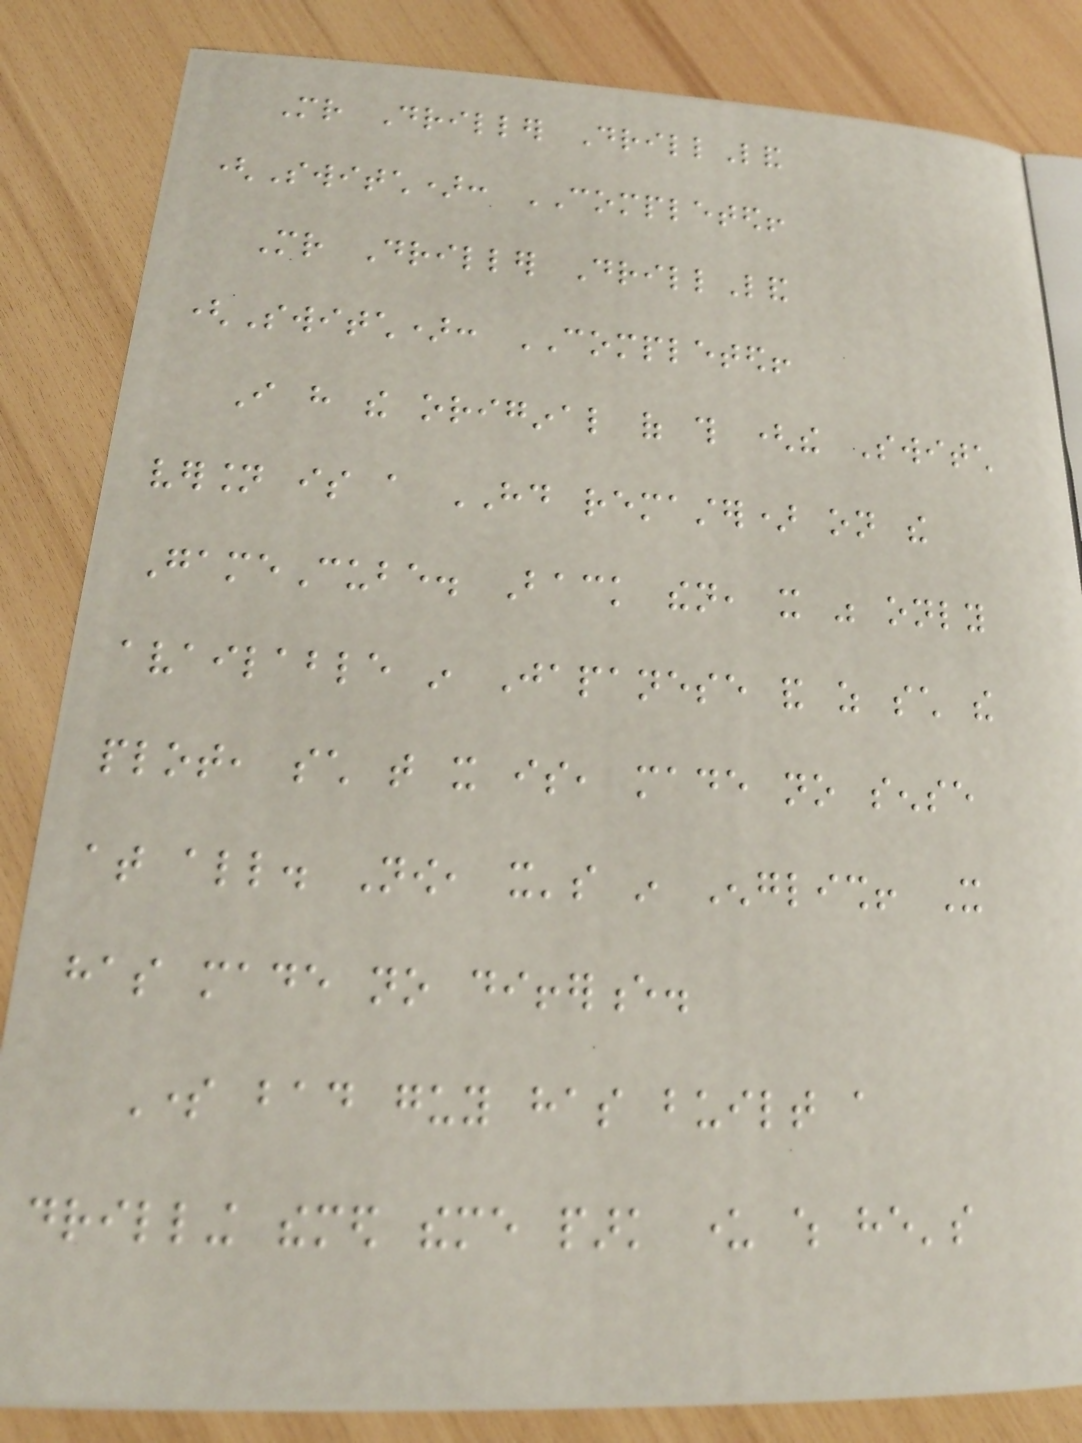Mr Driller DrillLand
(Switch): COMPLETED!
Mr Driller DrillLand
(Switch): COMPLETED!
I have the original of this (the Switch
version is a HD remaster) on the
GameCube. Back then, it was only
available in Japanese and as such the
plot, such that it is, made no sense
at all. Now, it's in English! It
has made no difference.
Some bad guy has built a
drilling themed theme park under which he's
